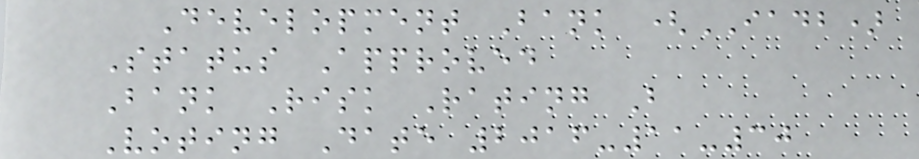Development Bank (IADB)
Status Approved
Bank Risk Rating B
Voting Date 2016-11-30
